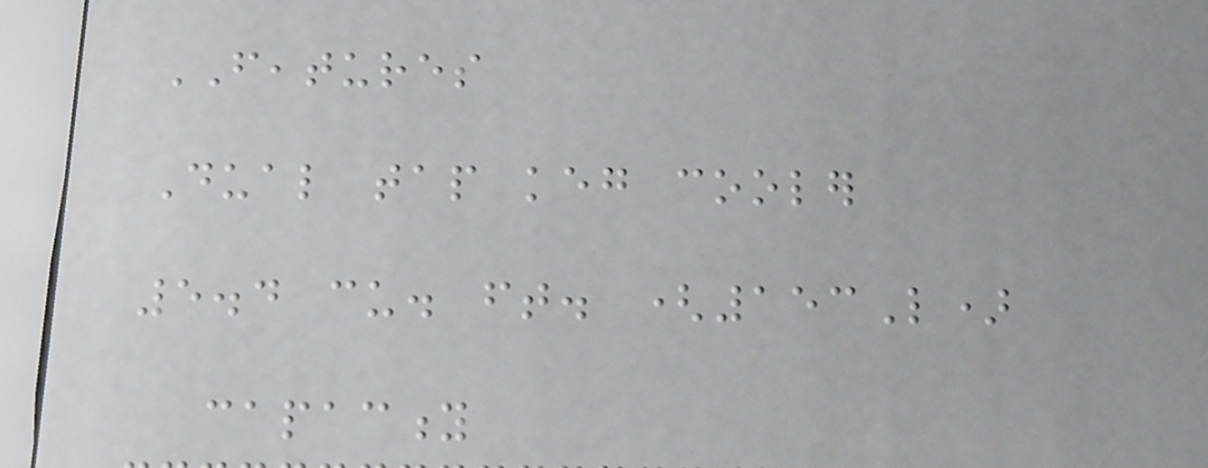FEATURES
Dual tap keg cooler
5.4 cu. ft. (153L)
capacity
